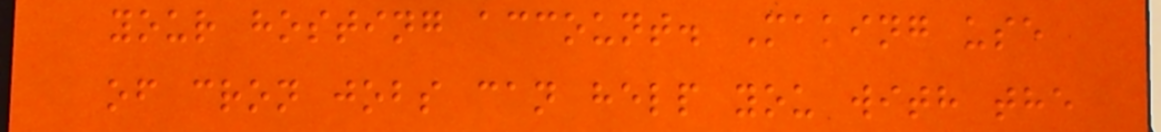your hosting account. Making use
of cron jobs can help you with the
